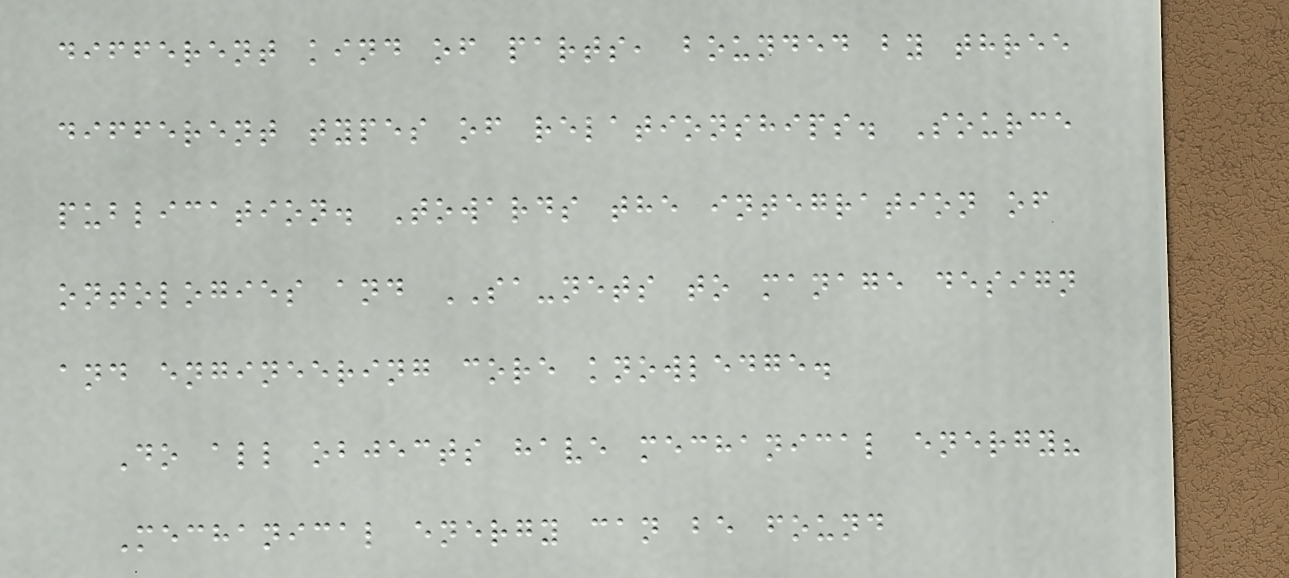different kind of parts, bounded by three
different types of relationships. Source
publication. Towards the integration of
ontologies and SA-nets to manage design
and engineering core knowledge.
Do all objects have mechanical energy?
Mechanical energy can be found
